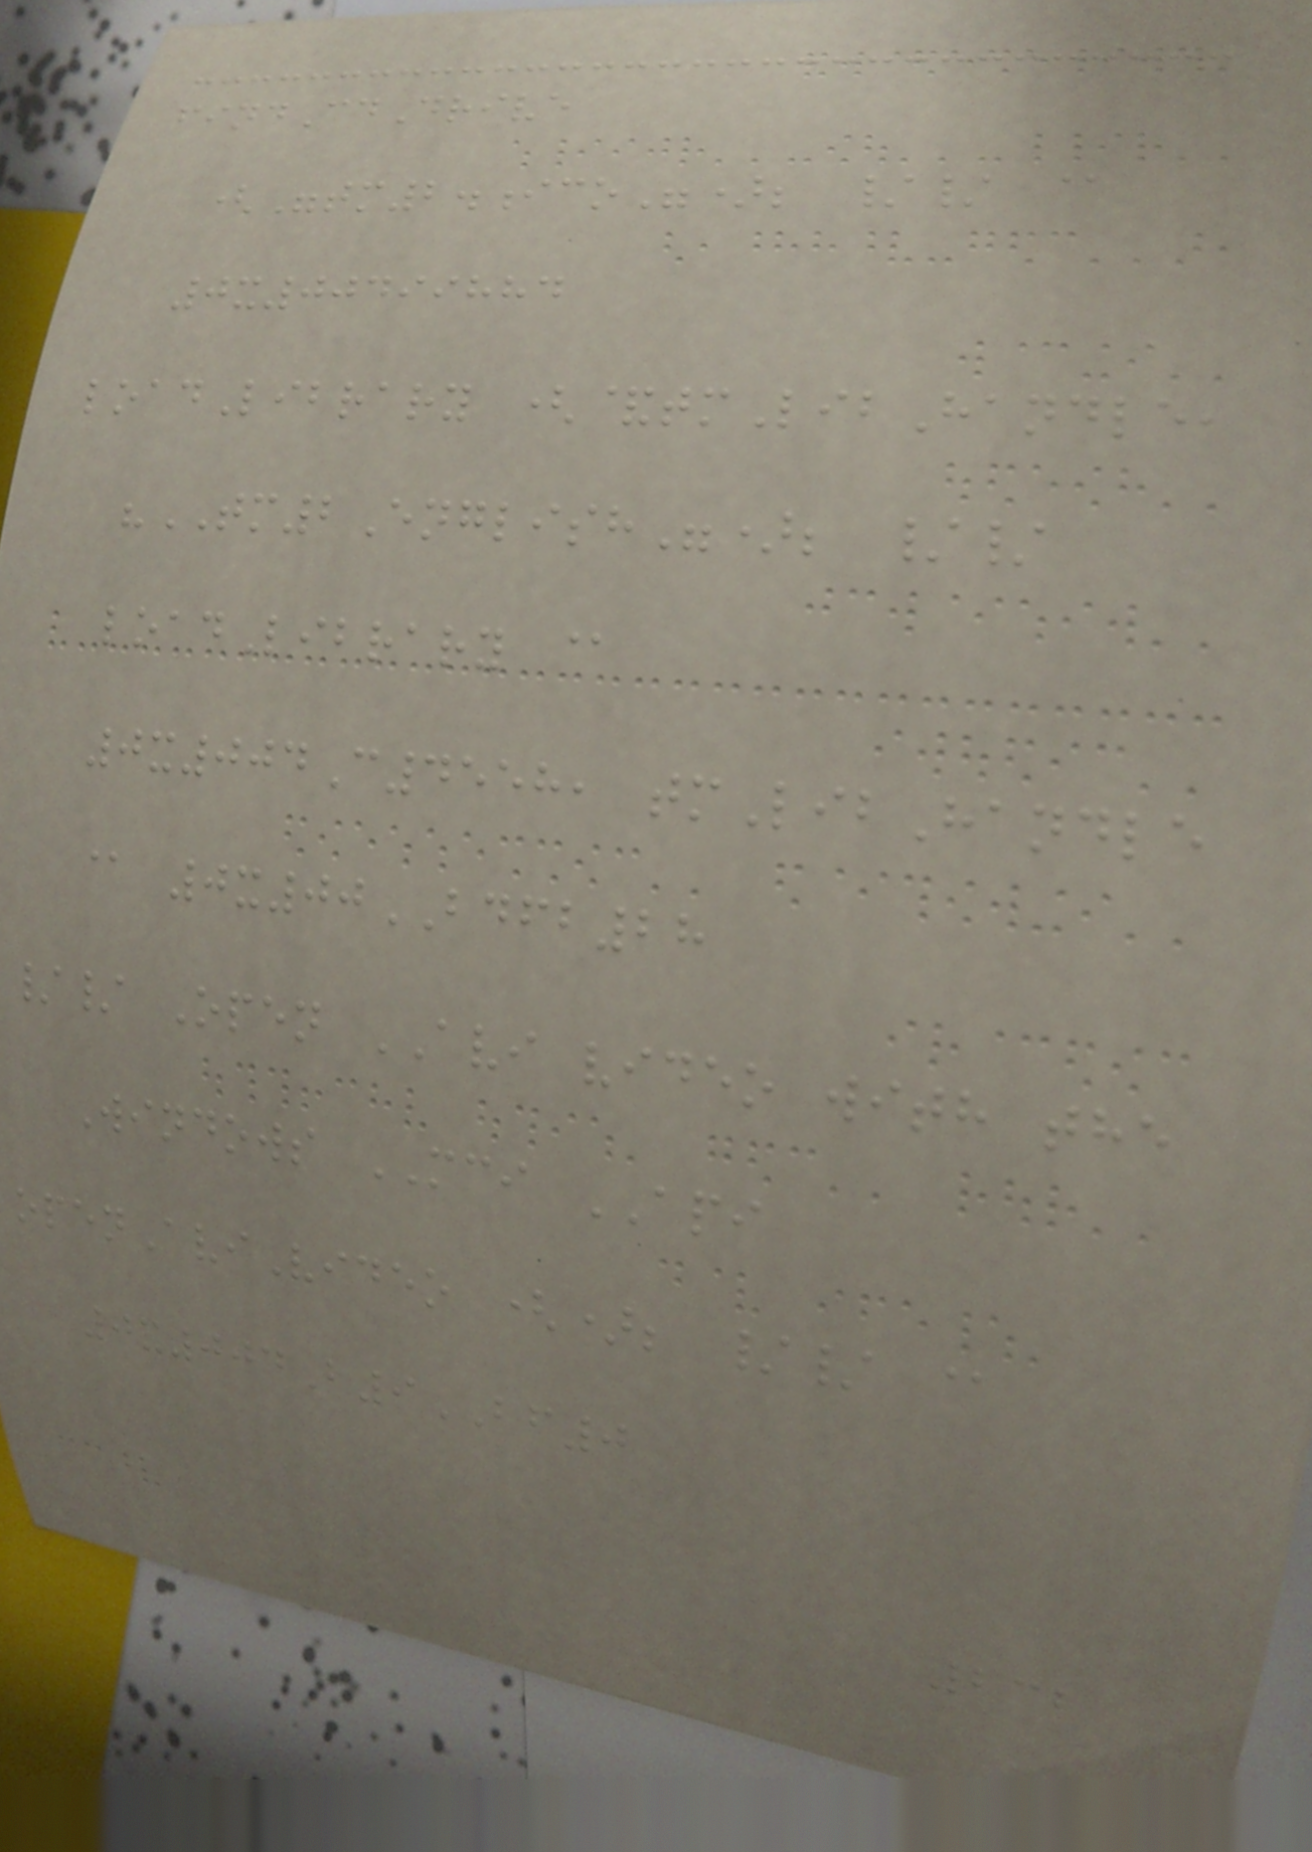findCdDrive
("tm2.ico"); // @
0x00499884
loadLibrary (&tmLibHandle,
"TM2English"); //
loadLibrary @
0x004C4558, tmLibHandle
@ 0x00BDFB28
// Open AVI video with the
Windows MCI API
openAviVideo (); // @
0x004B9BF0
232
